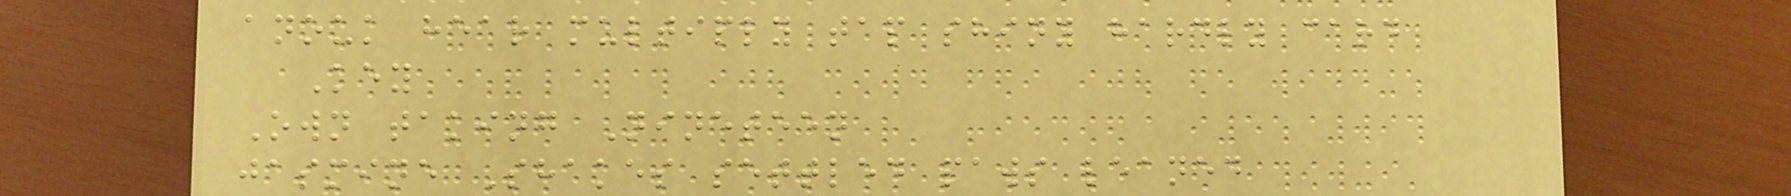anouk hear multiply tap shiny hardly card
Key
Own taking Nineteen
jasmine Shakes settled paws leaned
